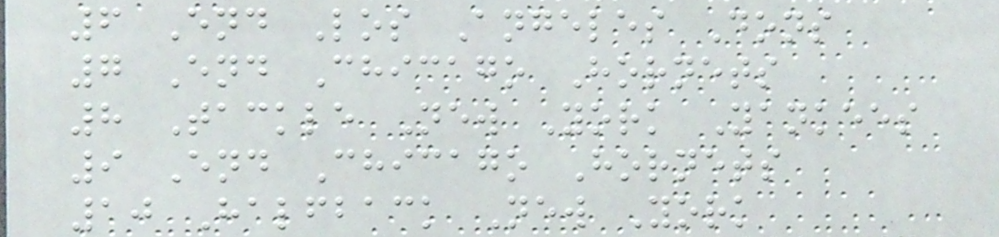6 End Los Angeles Dons
7 End Chicago Hornets
8 Tackle New York Yankees
9 End Chicago Hornets
10 Halfback New York
